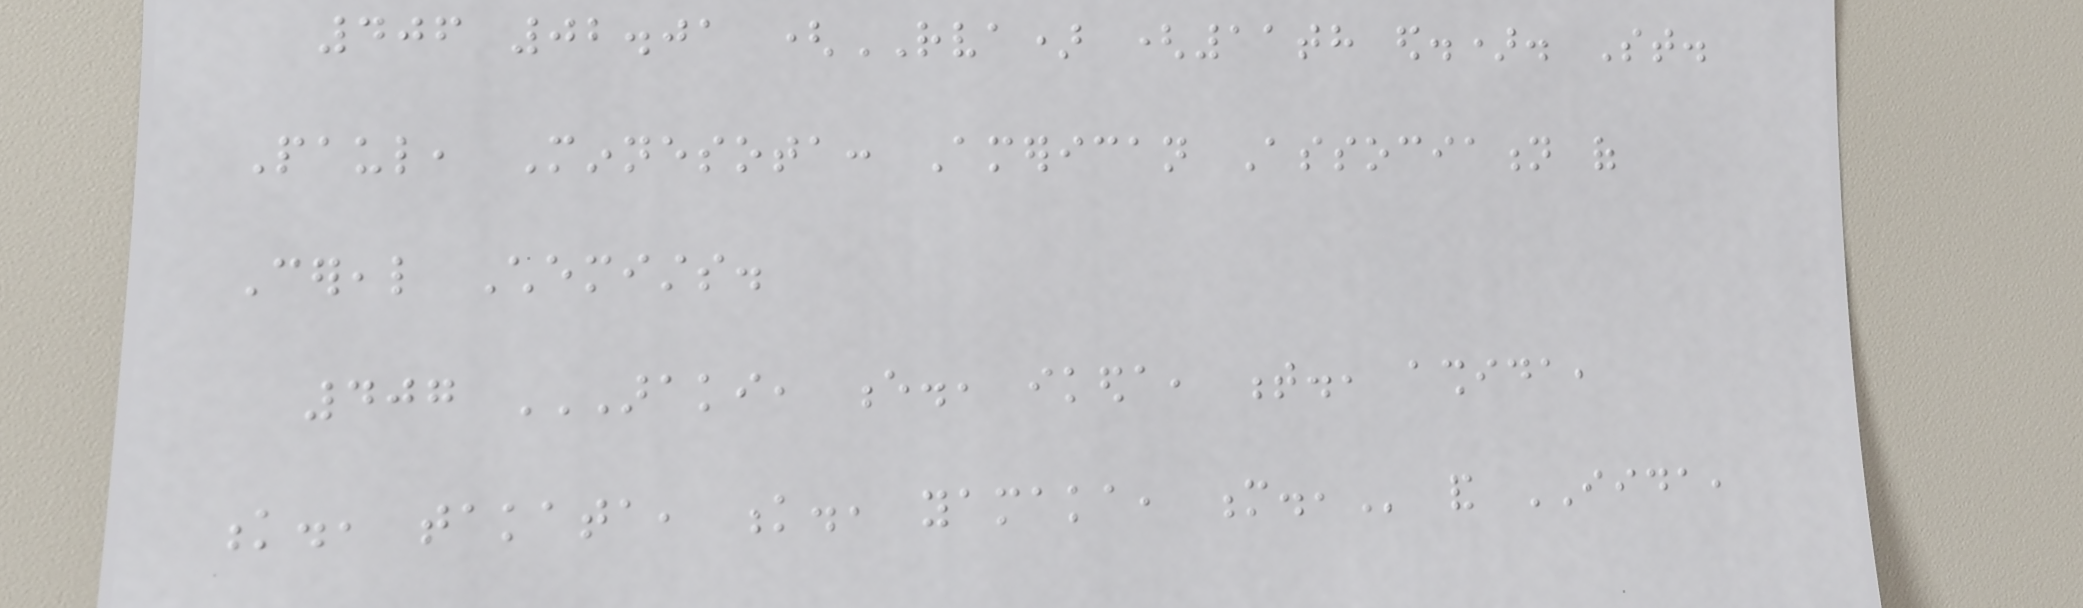406 02.01 (RVA) (11th ed.). St.
Paul, Minnesota: American Association of
Cereal Chemists.
407 ARAKI, E., IKEDA, T., ASHIDA,
K., TAKATA, K., YAMAKA, M., and IIDA,
